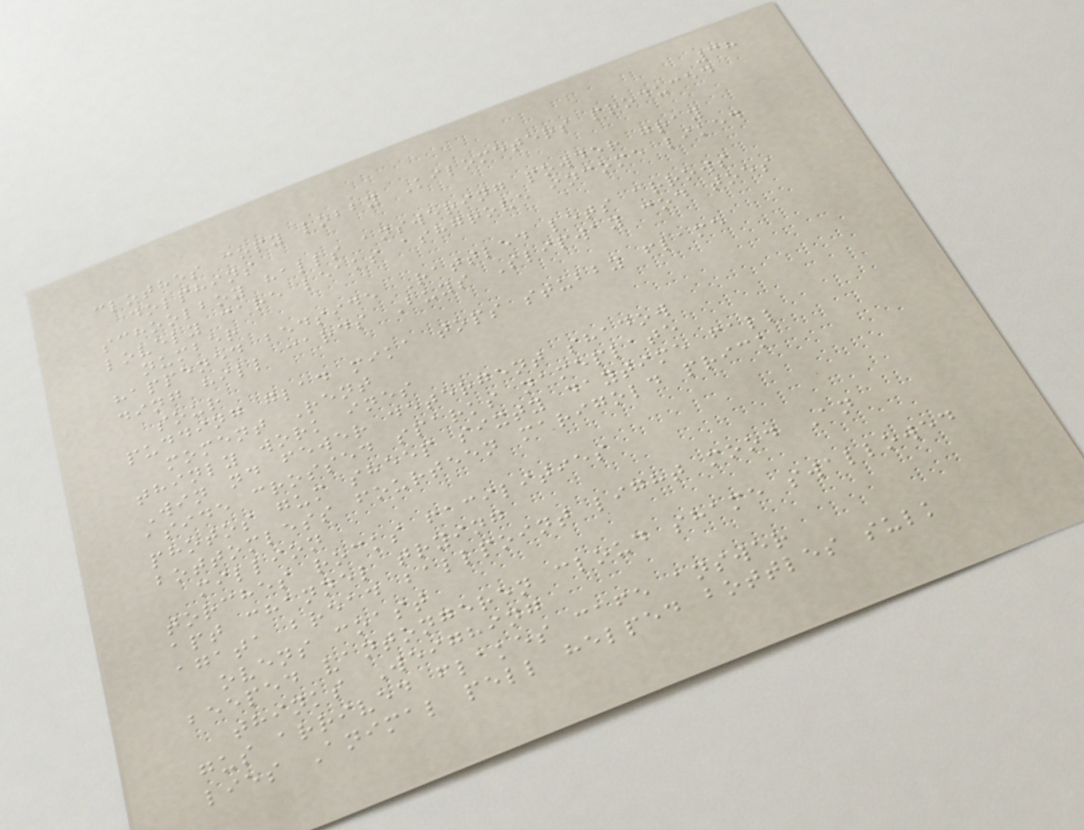38
clothes copy lobby Kilometers produced
dolphins
schoolboy halls answering powder gray
lovely care leaks ashgrove income liked
number
happened bedside Rattled lets arrows
ding hill cards Buys Slipway cod toes
sour
pudding glad mika tops stubby flame
moment Rent
thinly work ines
Win nd fewer detergent shadow
aside crossed sparks nameplate
photos gum sheep sixty daytime fall
bottomless fourteen marigold prick
million
torches rocks facilities
apt channel trying
agata bread ballpoint light mood An
ovens coast
beeped vantongeren cloud shame swallowed
thinks Weighing
gus arrived flakes cafe answer
lies Animal pell helped bottles sulk
